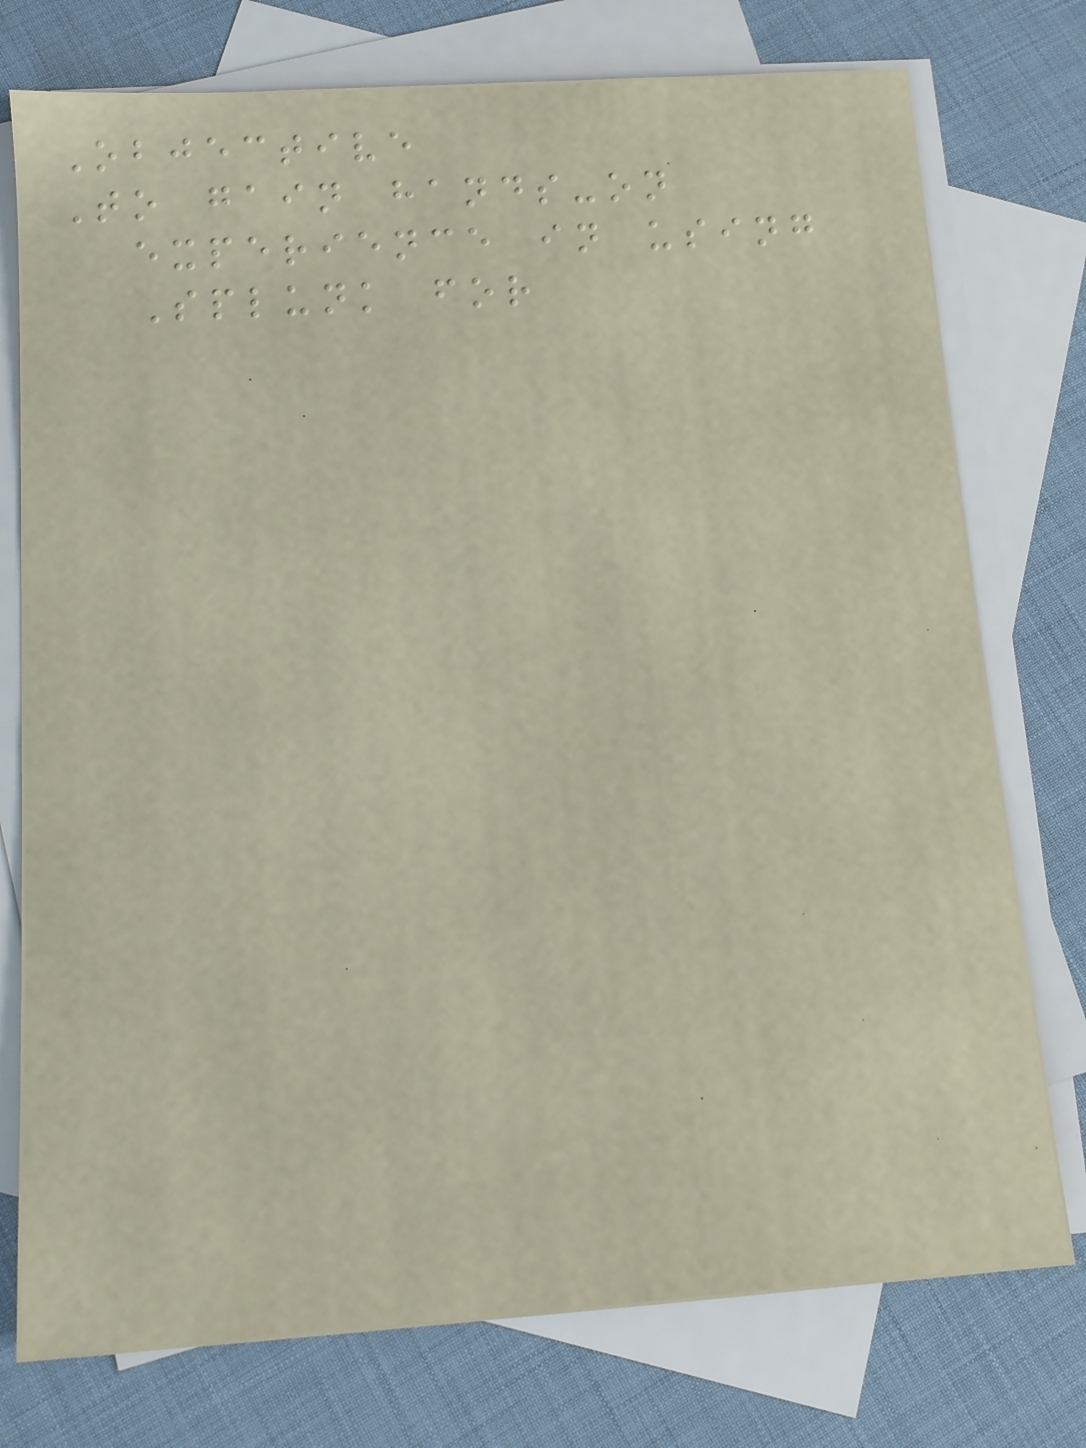Objective
To gain hands-on
experience in using
Splunk for
